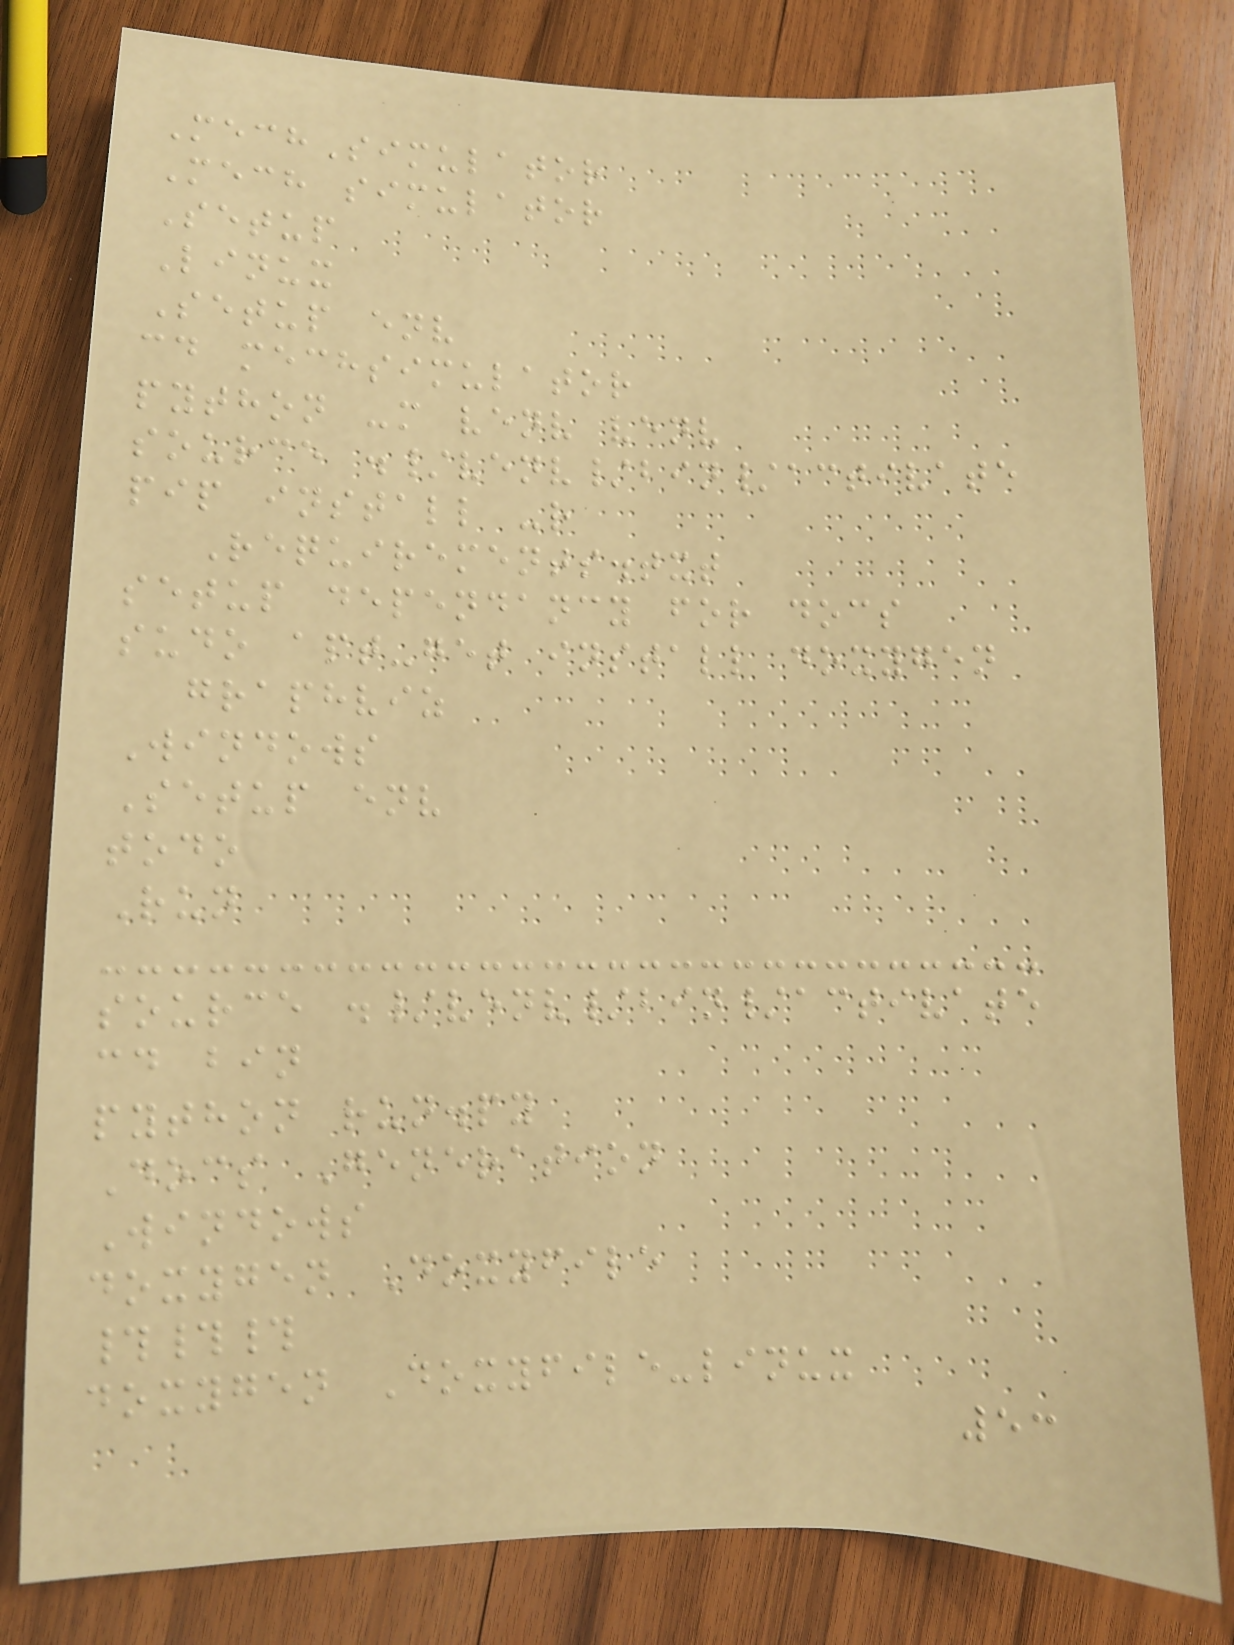MechSimulator
Mech simulator
Setup
Linux
Setup env
cd mechsimulator
python -m venv venv
source ./venv/bin/activate
pip install -r
Requirements.txt
setup dependancy for docs
sudo apt-get install doxygen
graphviz
Windows
Setup env
todo
Run
source ./venv/bin/activate
cd bin
python run.py
Docs Generation
Windows
doxygen Doxyfile
###
doxygen Doxyfile-linux
53
